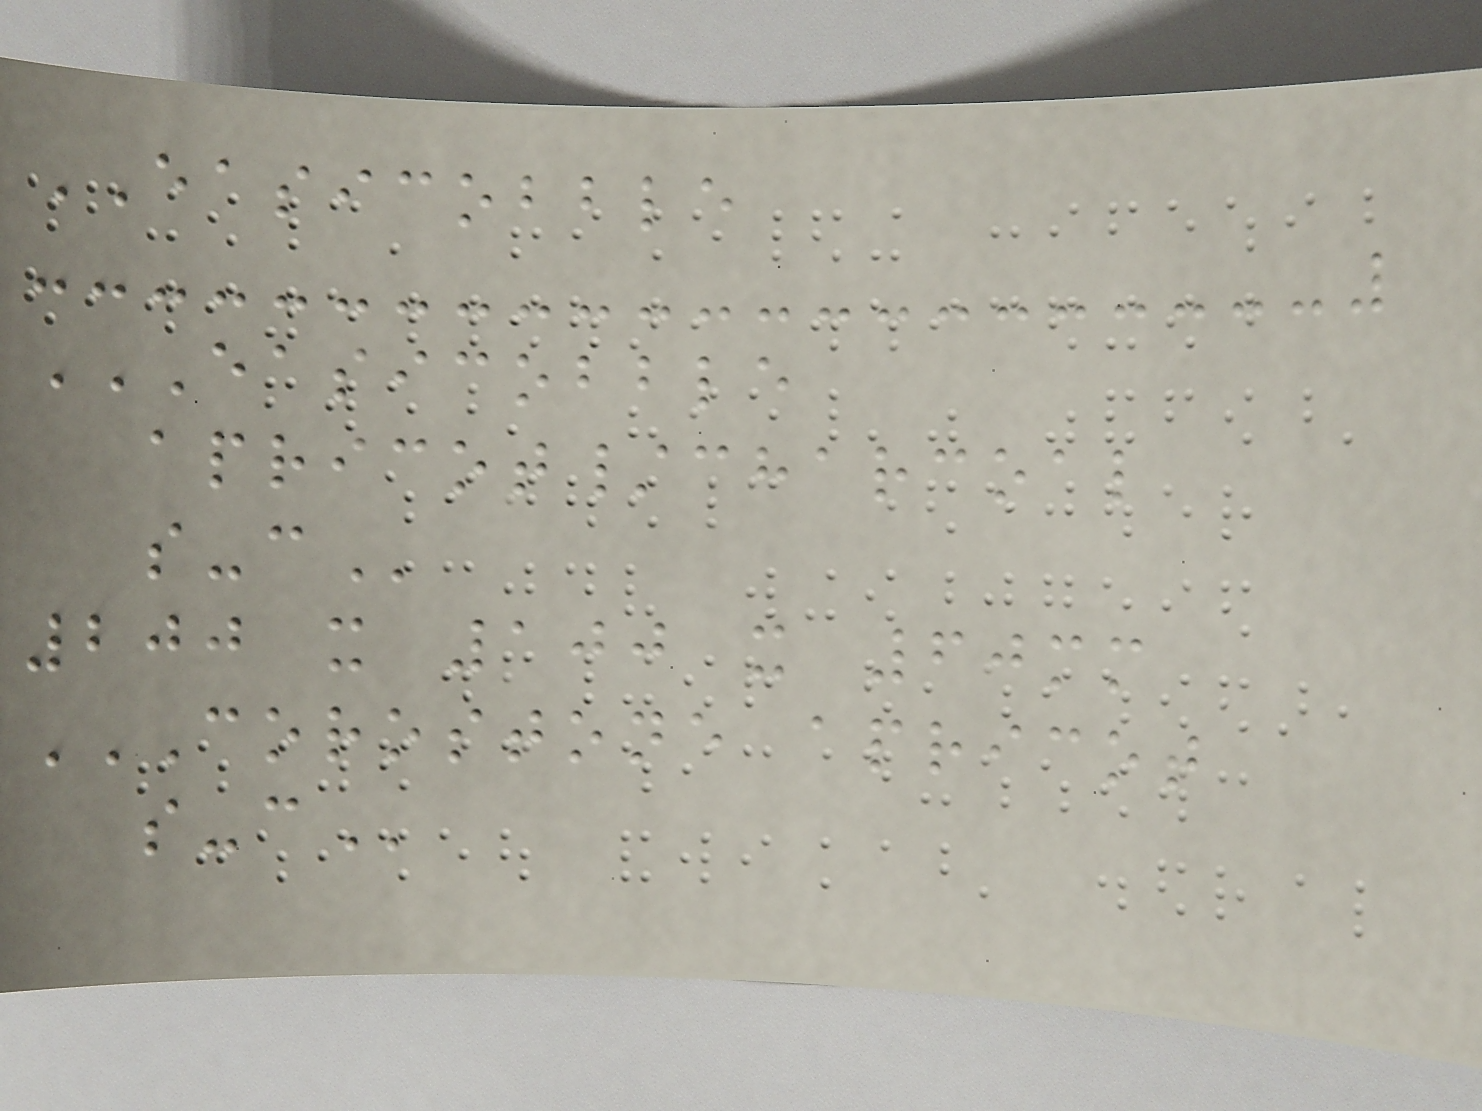EASICOBBLE
EASICOBBLE
APRICOT/CHARCOAL
S-C
200 x 100 x 60mm
COROSTONE APRICOT
S-C
